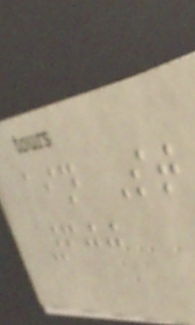ain St
600
